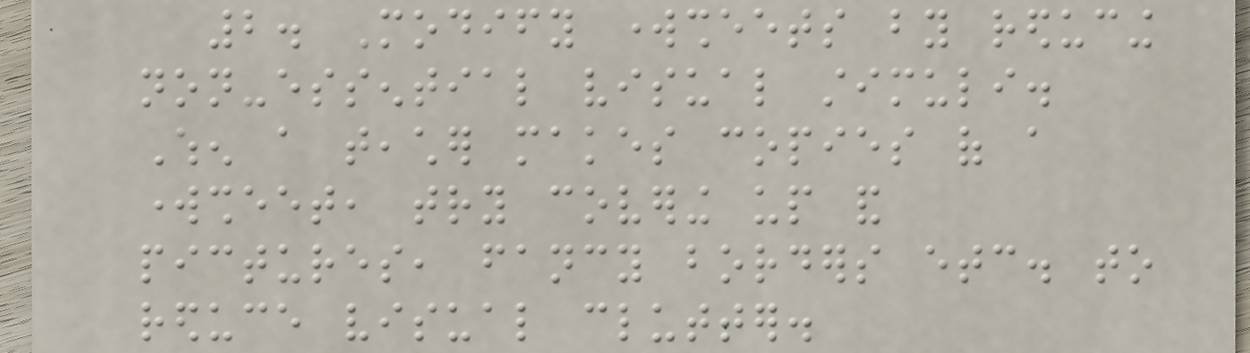2. Modify worksheets by reducing
non-essential visual stimuli.
When a teacher makes copies of a
worksheet, try covering up and
pictures, fancy borders etc. to
reduce visual clutter.
